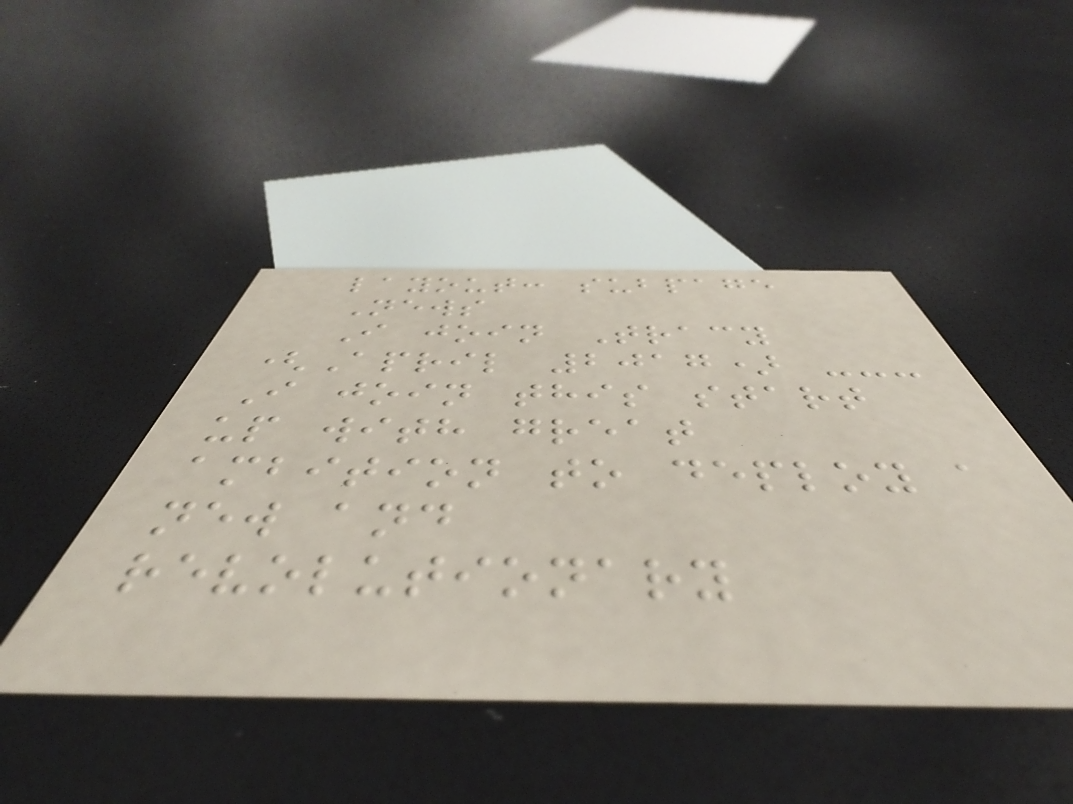layout: subpage
News
I join Tracy
(April 2017) ---
I join this start
up with great
ambition to deploy a
new and
revolutionary
